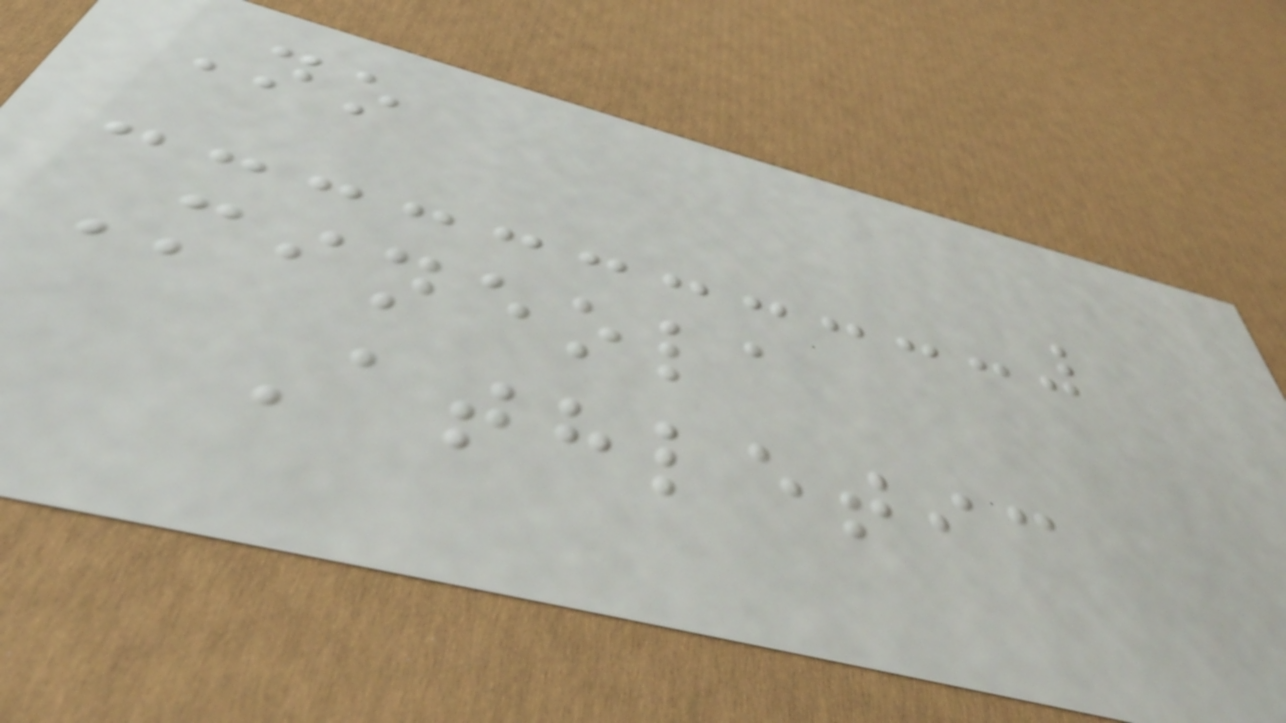No
Mineola
Athletic
